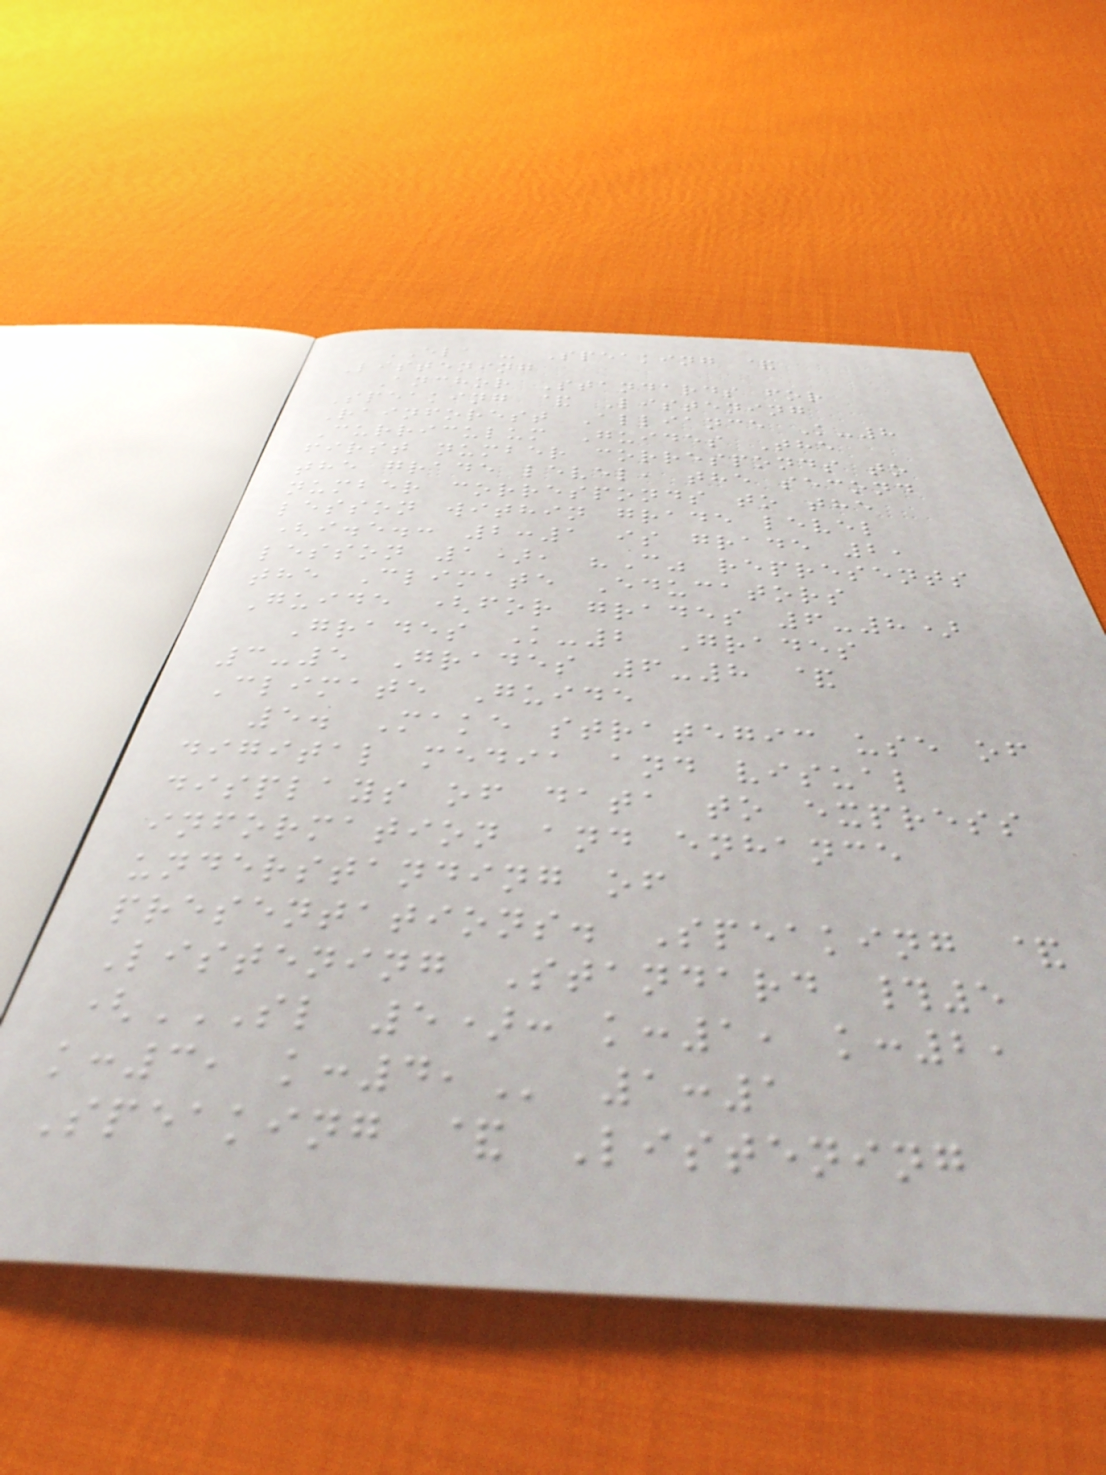ELA - Speaking &
Listening
Anchor Standards for
Speaking & Listening
Rainforest Alliance K-8
Curriculum Guides The
first number corresponds to
the grade level, the second
number corresponds to the
lesson within grade level
(i.e.: 2:1 is grade 2,
lesson 1), "C" represents
the Climate Educators
Guide (for grades 6-8)
Grades K-2 Grades
3-5 Grades 6-8 &
Climate Guide
5. Make strategic use of
digital media and visual
displays of data to express
information and enhance
understanding of
presentations. Speaking &
Listening Standard #5
(SL 5): K:1, K:2,
K:3, K:4, 1:1
Speaking & Listening
